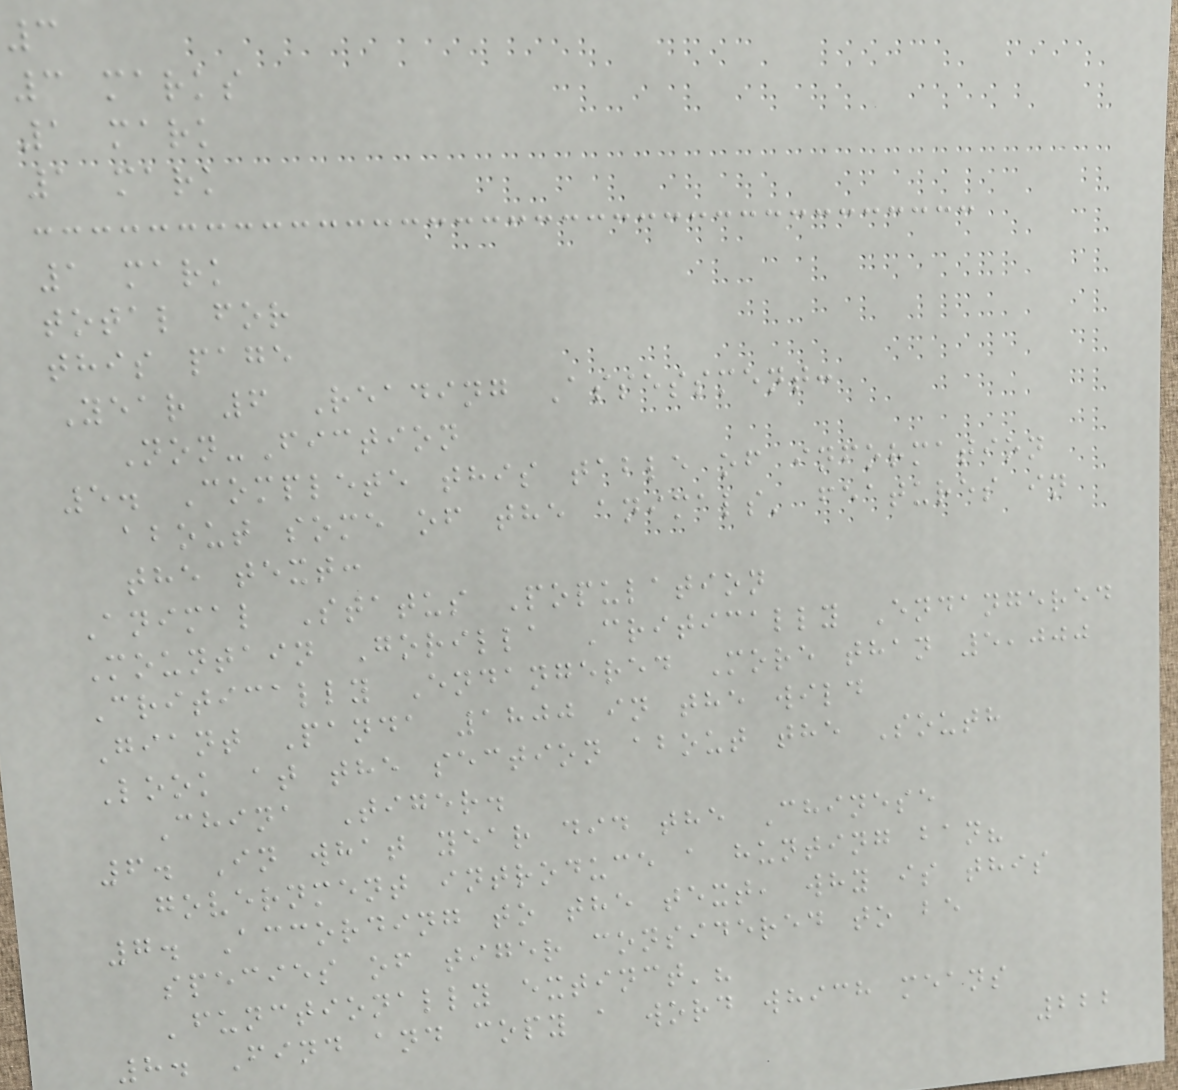3
3 marks
1 mark
1 mark
1 mark
total for
this page
Year 6 Reading Assessment:
Non-Fiction
5. Complete this table of information
about some of the animals' features in
the text:
Animal Status Population
Mountain Gorilla Critically Endangered
Critically Endangered More than 5,000
Giant Panda 1800 in the wild
Look at the section about the South
China Tiger.
6. In what year did the Chinese
government introduce a hunting ban?
7. According to the text, why is this
species of tiger considered to be
'functionally extinct'?
8. Find and copy a word which means
222
